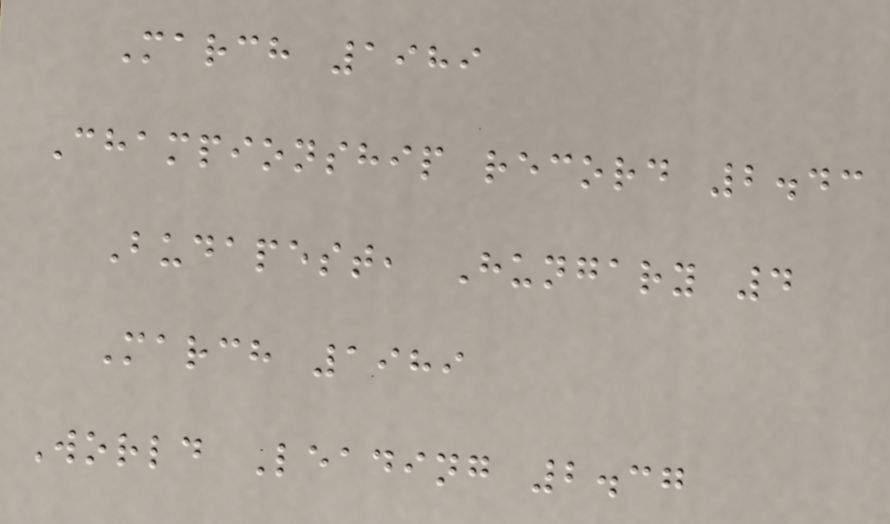March 1989
Championship record 2.43
Budapest, Hungary 4
March 1989
World Leading 2.37
